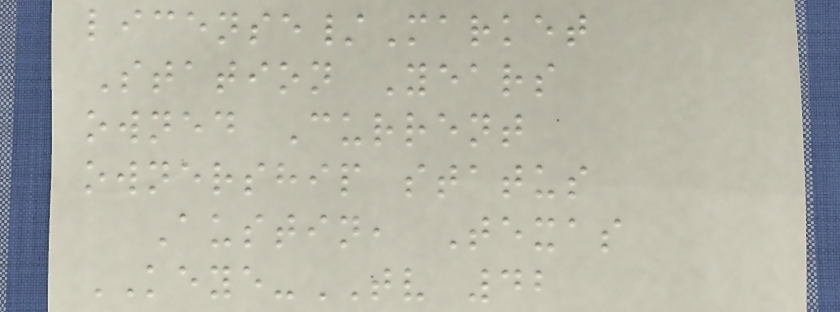license/Market
Station Years
owned Current
ownership status
Austin, Texas
KEYE-TV 42
